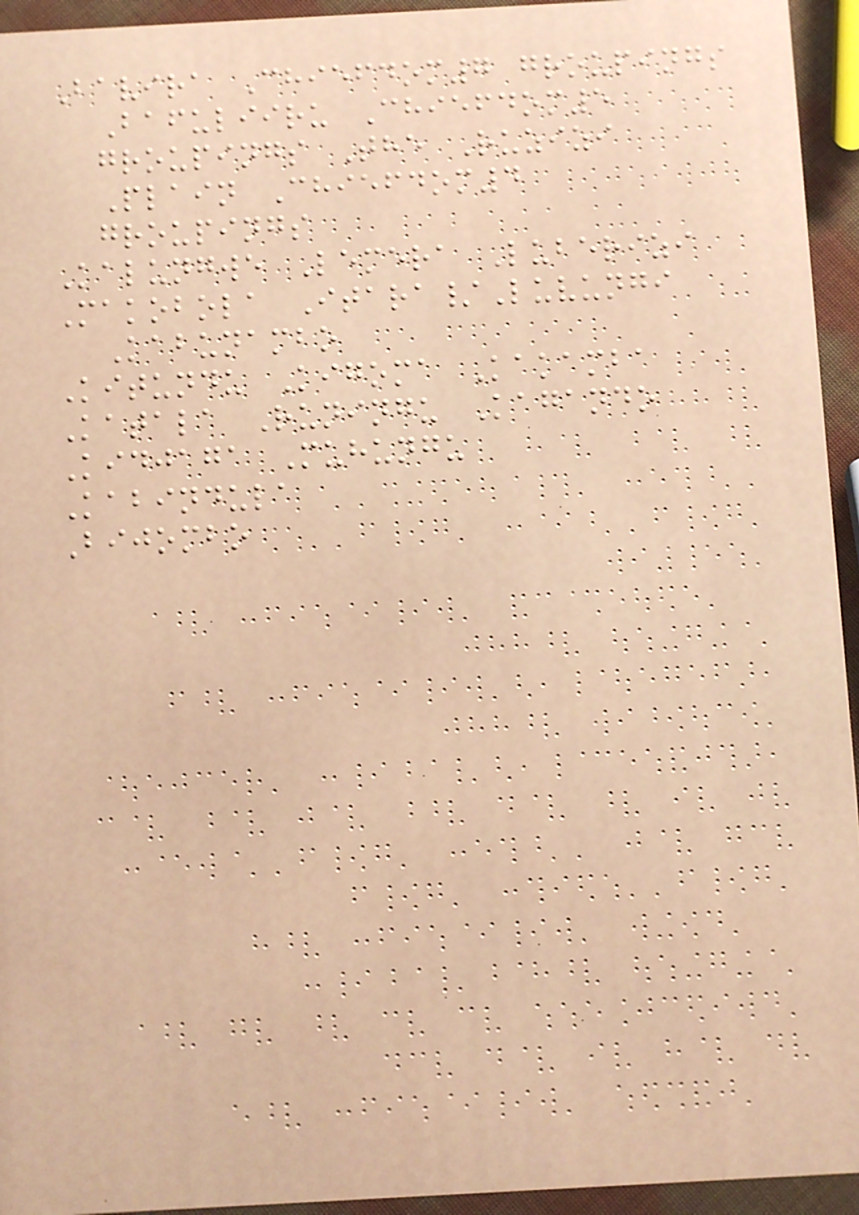Bavira Chiefdom7 groupings
Bafuliiru Chiefdom5
groupings The Ruzizi
Plain Chiefdom4
groupings
Kalungwe Lemera Luberizi
Makobola Itara/Luvungi
Kabunambo
Kitundu Kigoma Kakamba
Katala Runingu Kagando
Kidjaga Muhungu
Kabindula
Bijombo
